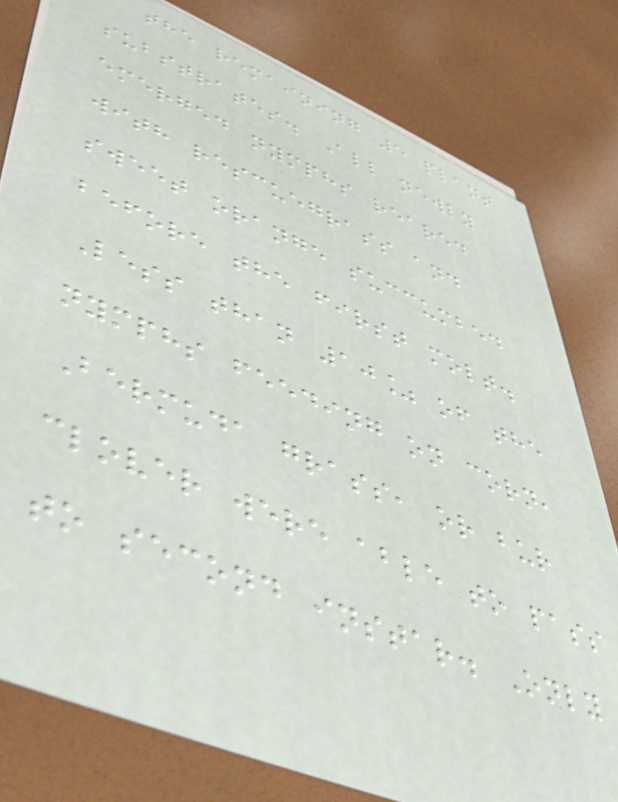the remaining 5 plant
substrates. All newly
emerged nymphs reared
with rescuegrass and
sweet orange succumbed
before the first molt.
Less than 10% of the
nymphs feeding on corn,
Bermuda grass, or bur
clover were able to pass
to second instar. Only
